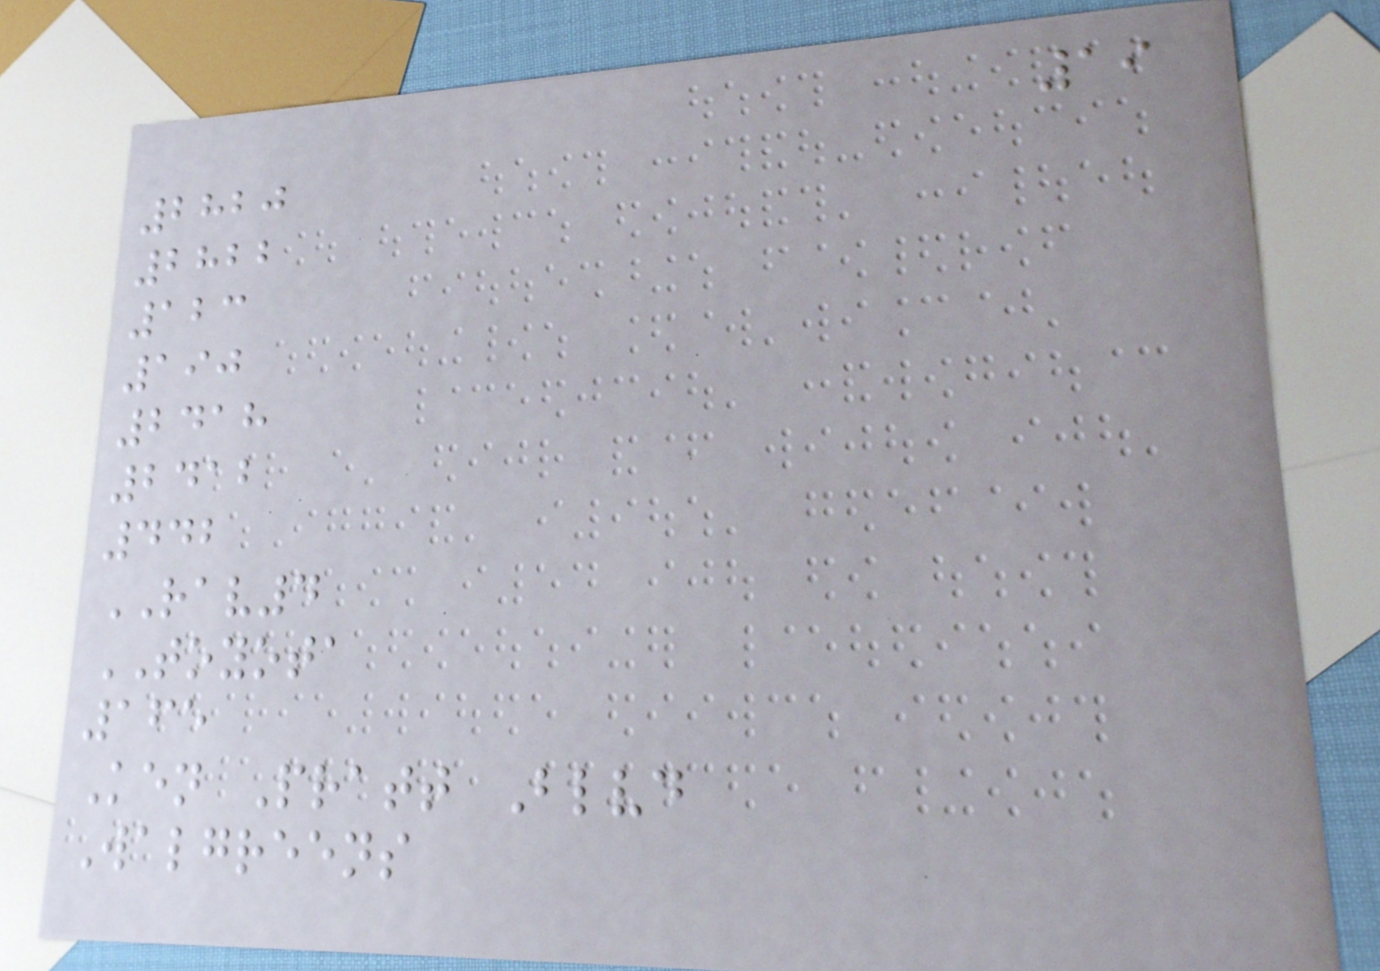19
2820
2822
123
190
2418
2412
442
RAV4
TOYOTA
165
Ken Pratt Blvd
Walgreens
